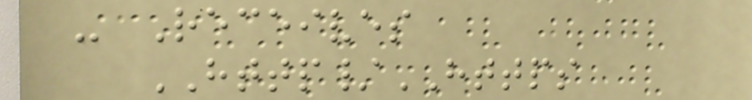- Receives
HTTP/HTTPS
